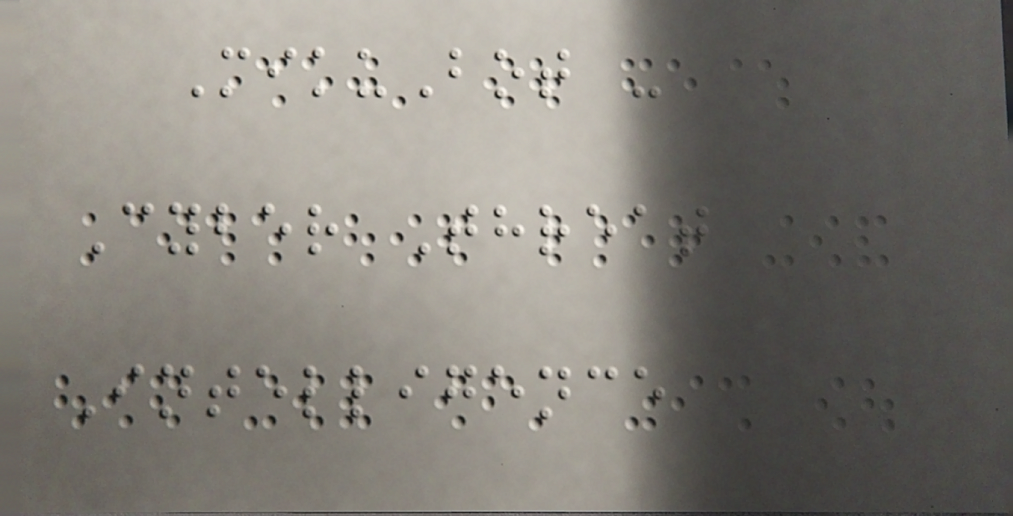MikuBot -
Cyber Threat
Intelligence
